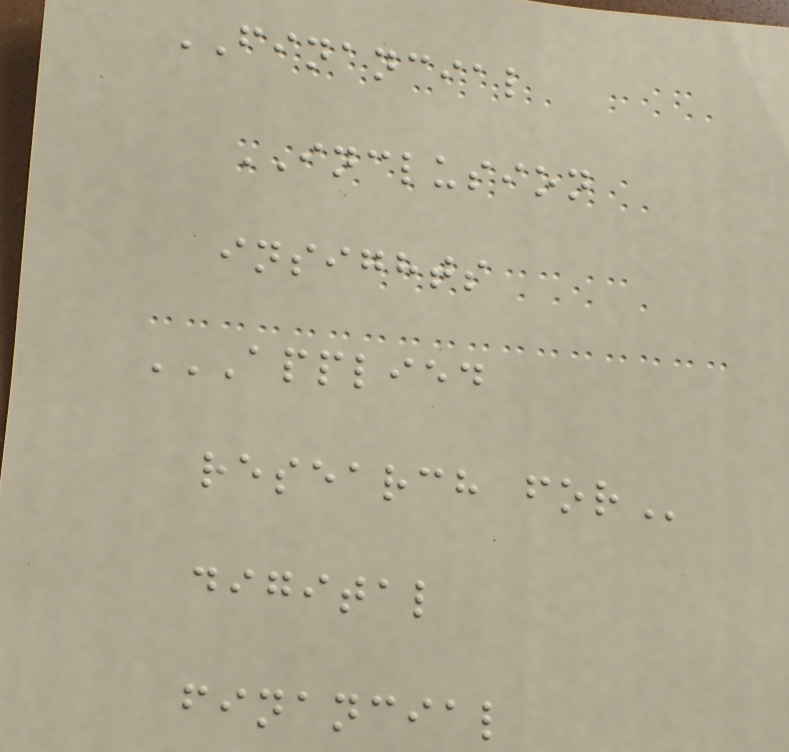FINANCIAL
INCLUSION
insights
APPLIED
RESEARCH FOR
digital
financial
